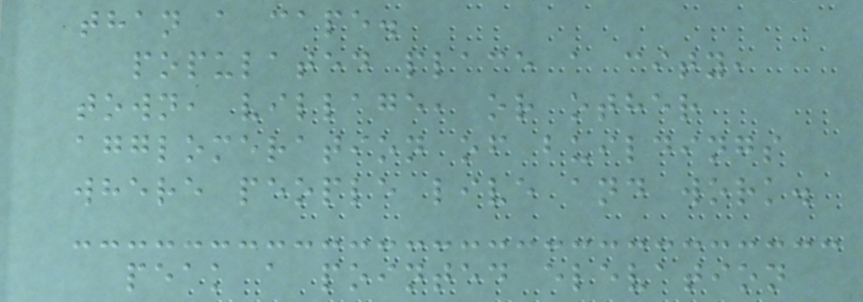than a cape.
populated place a city,
town, village, or other
agglomeration of buildings
where people live and work.
peak a pointed elevation
